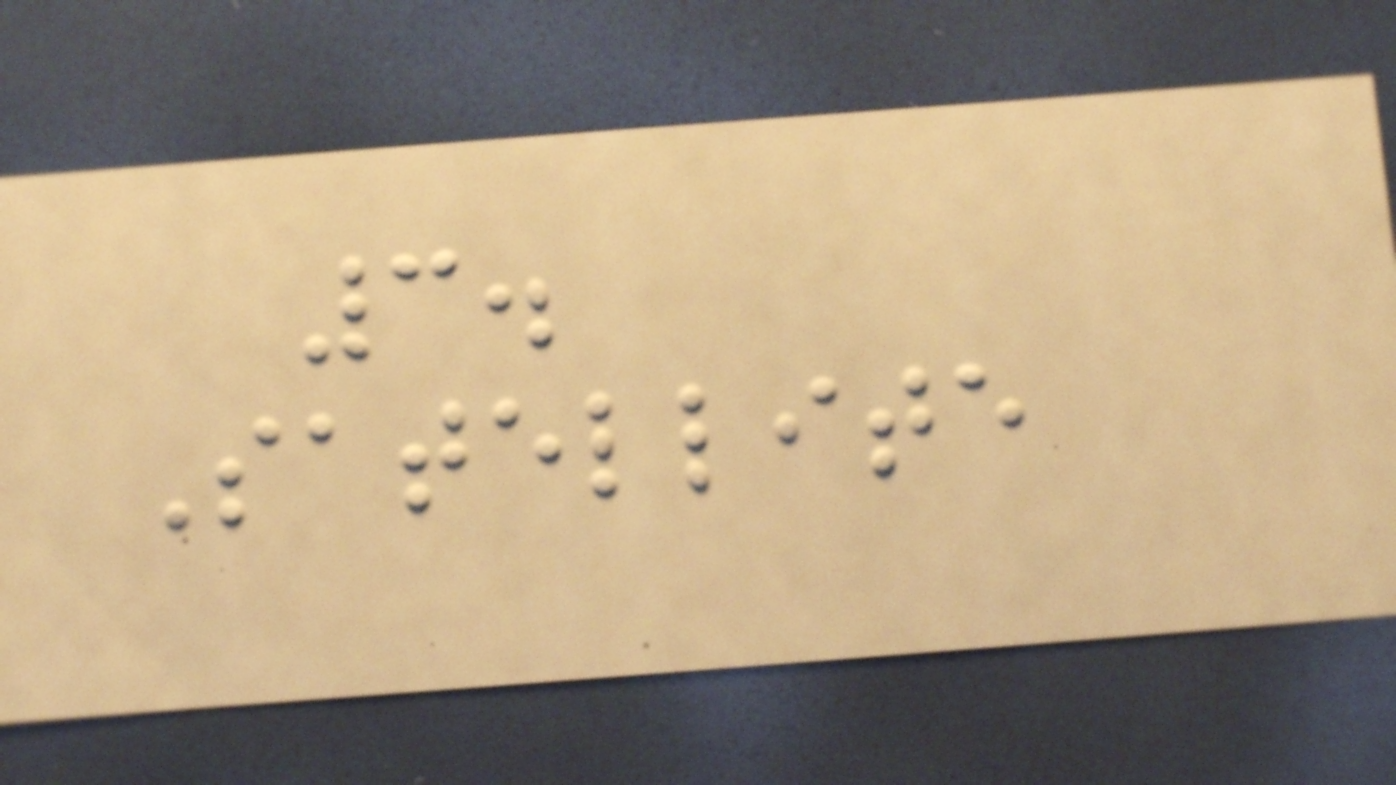3.
Satellite
